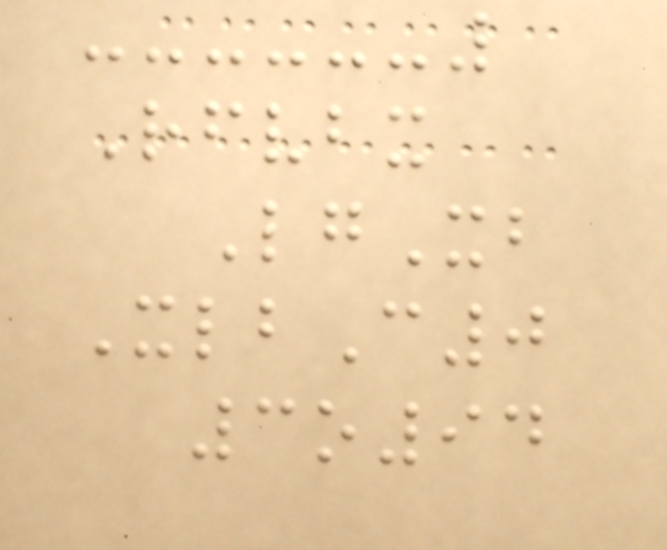Rfvbx
LgXb
XlbC0
3o94
